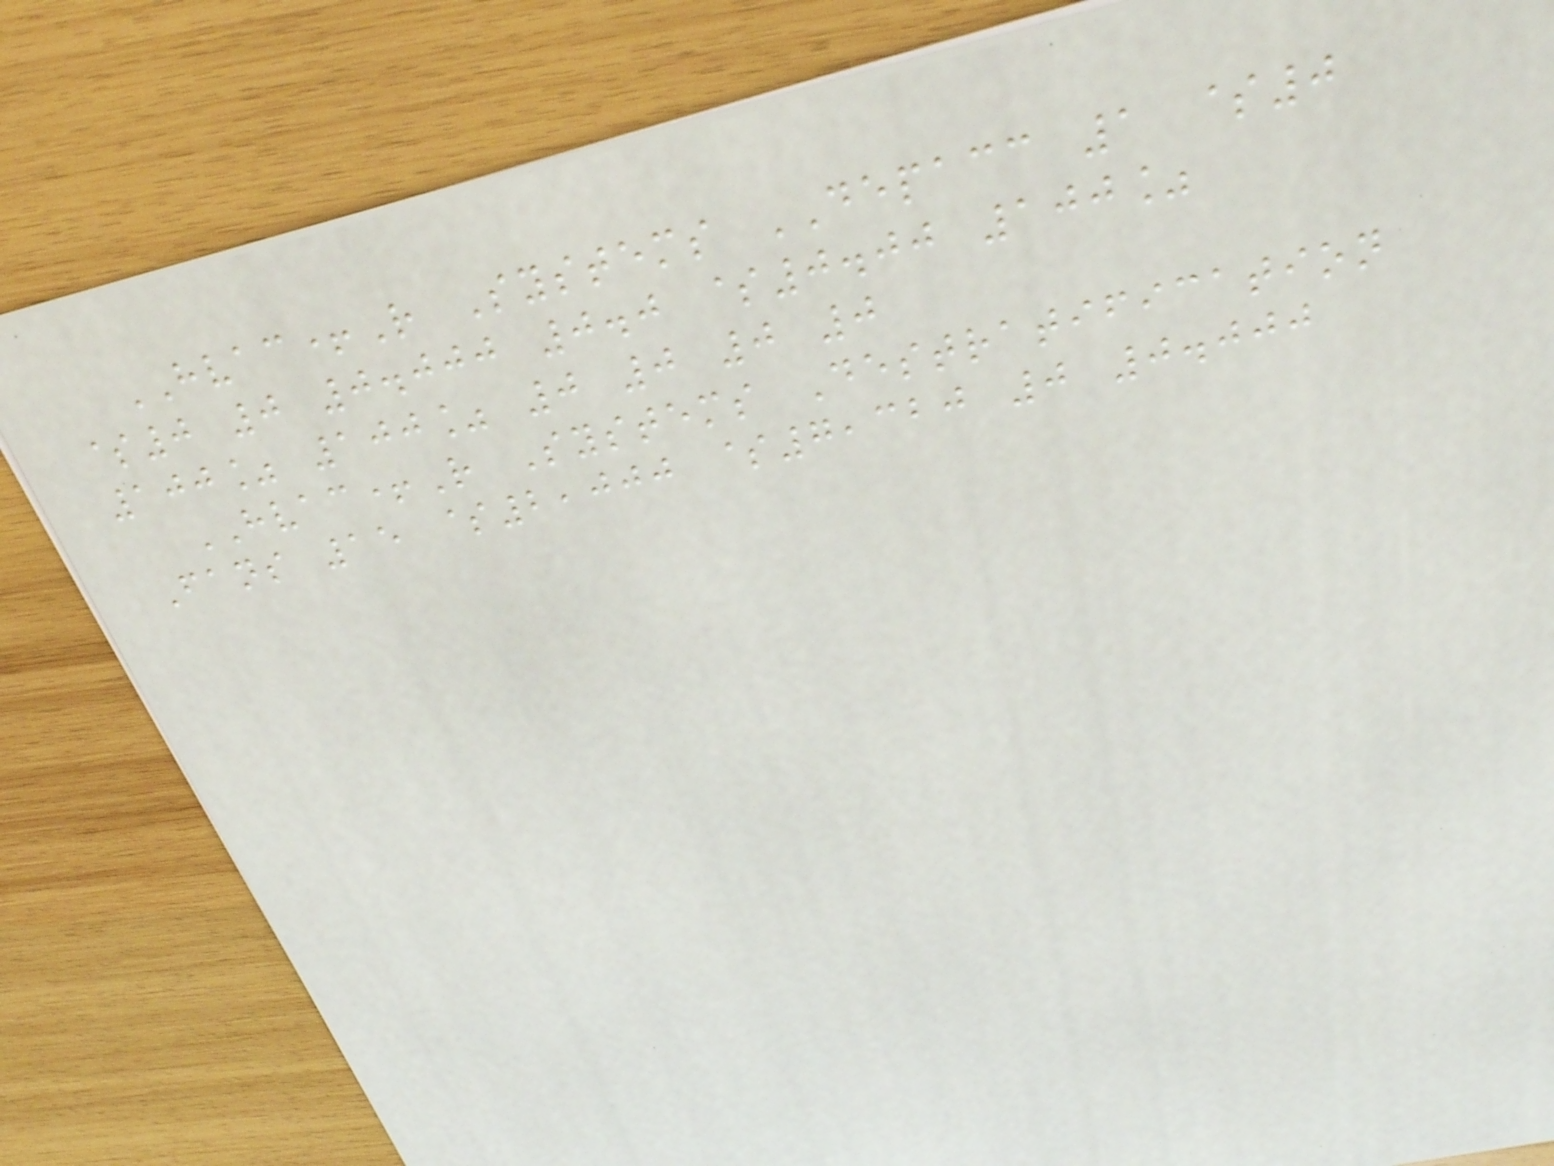HVAC+R Systems DEPACC 1 $0
$0 0 0.000 0.0 $0.00 100%
100% 100% 0 0 0 0
HVAC+R Systems Destratification
Fans 15 $2,000 $7,320 0 0.000
